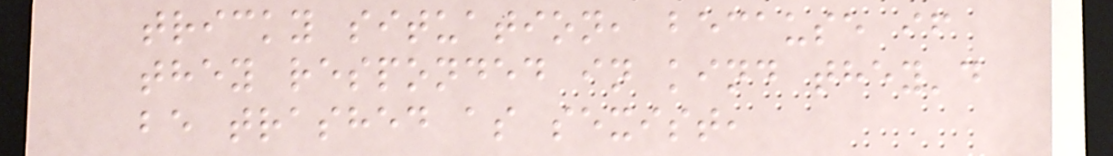tricky situation, because if
they responded in kind they'd
be trashed as sexist,
